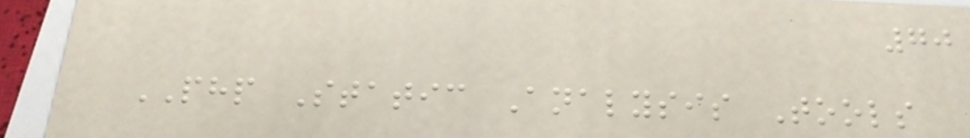70
PHP Static Analysis Tools
